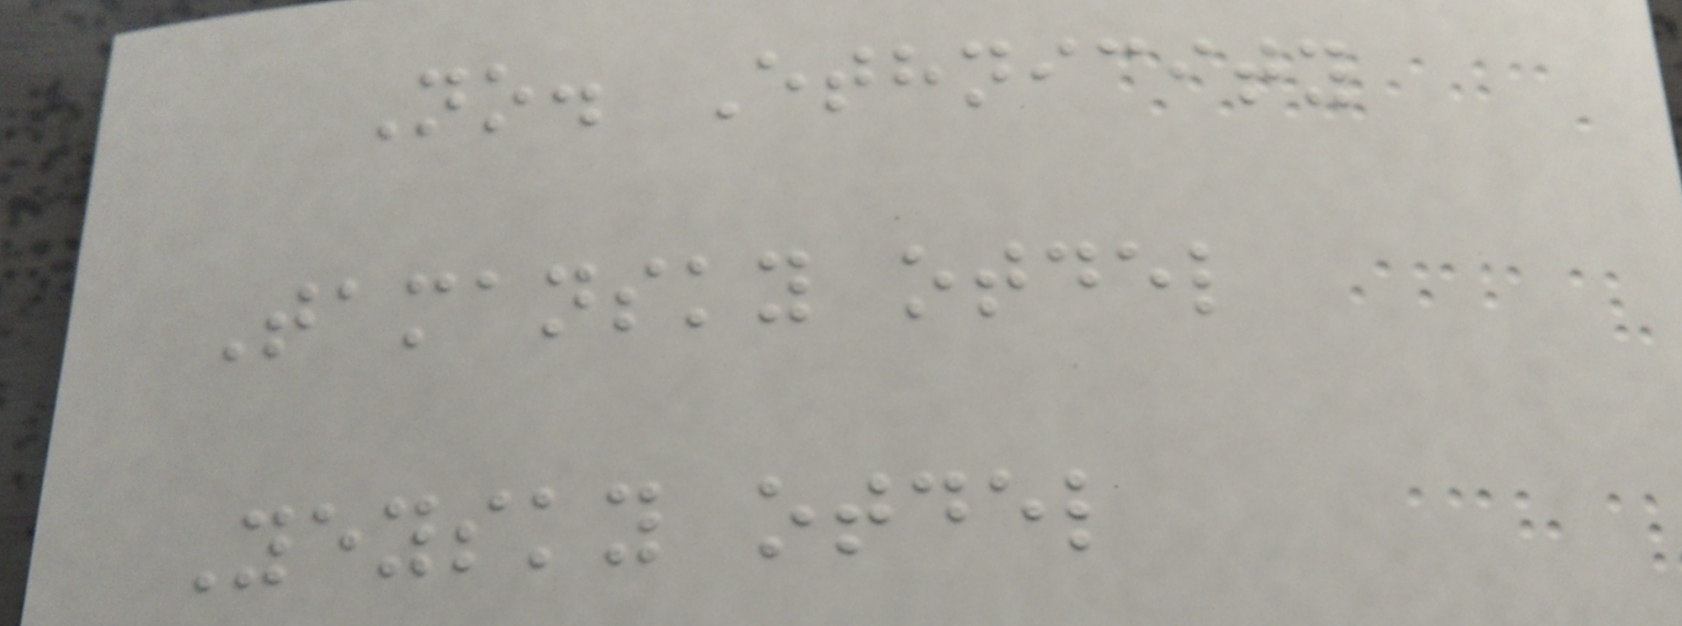No. Ethnicity
Tamansky otdel
Yeysky otdel
